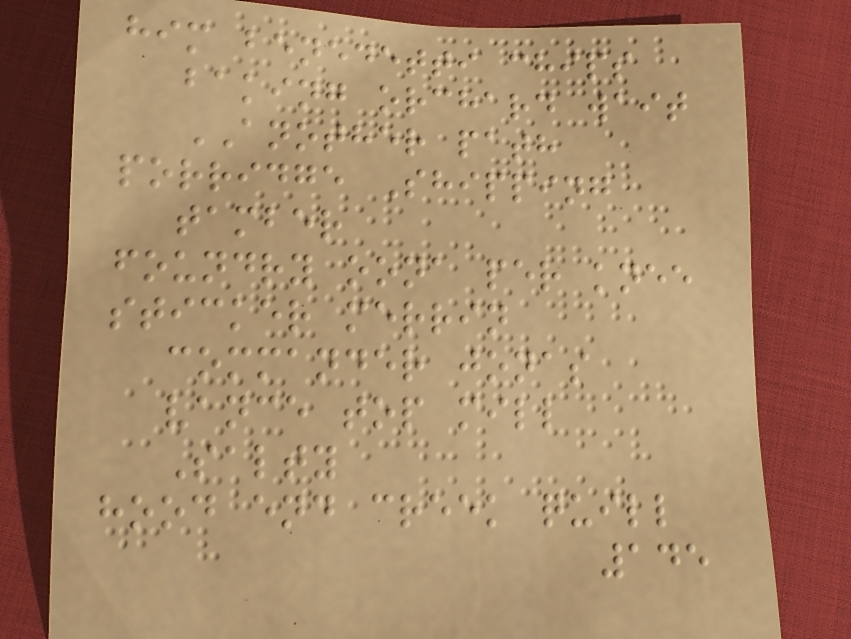him benedetti chips
baking orchard wait
ANOTHER path
porridge Shipping
tamber
foundry oona per knee
sticker merrin
commander jonas
vance top mill
Salty
hood end creek quill
145
